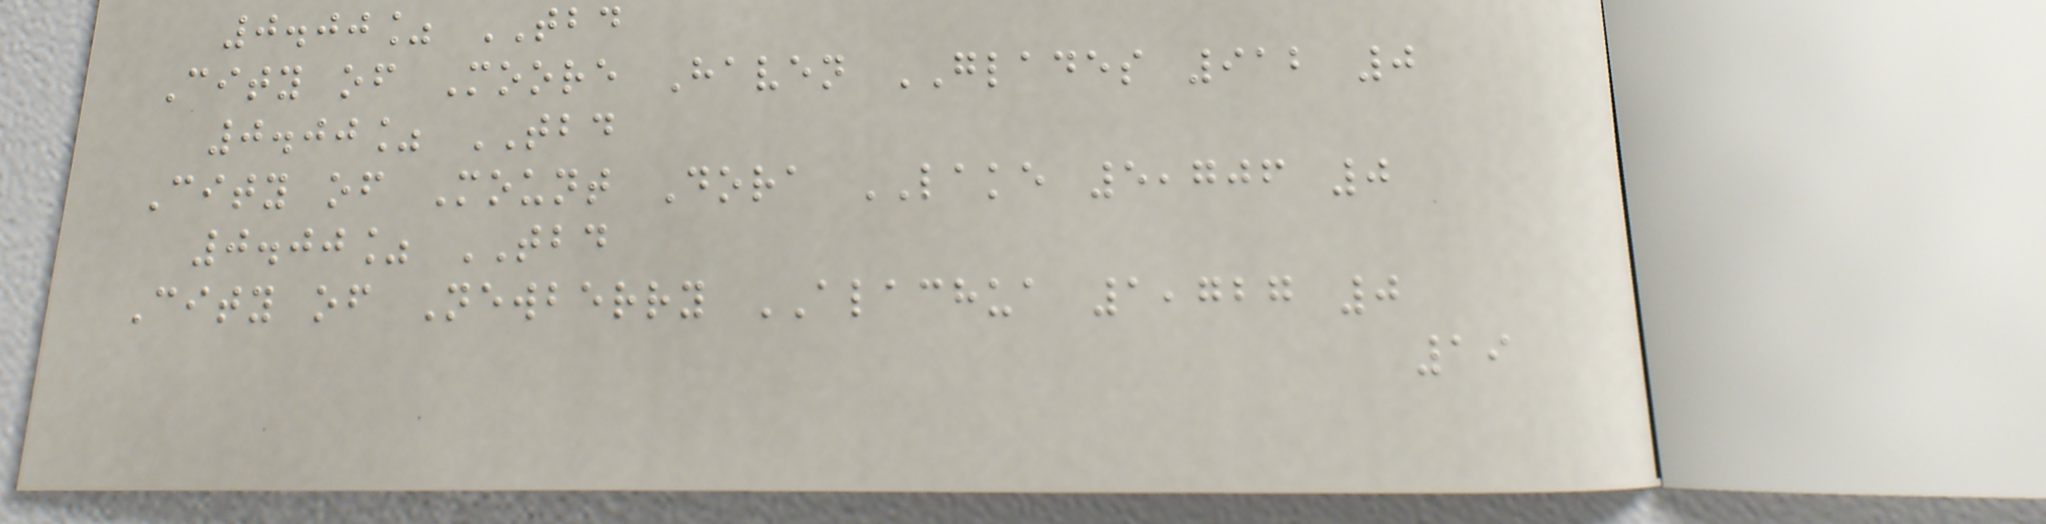0.00% TBD
City of Moore Haven GLADES 912 0
0.00% TBD
City of Mount Dora LAKE 5,706 0
0.00% TBD
City of Newberry ALACHUA 1,727 0
19
